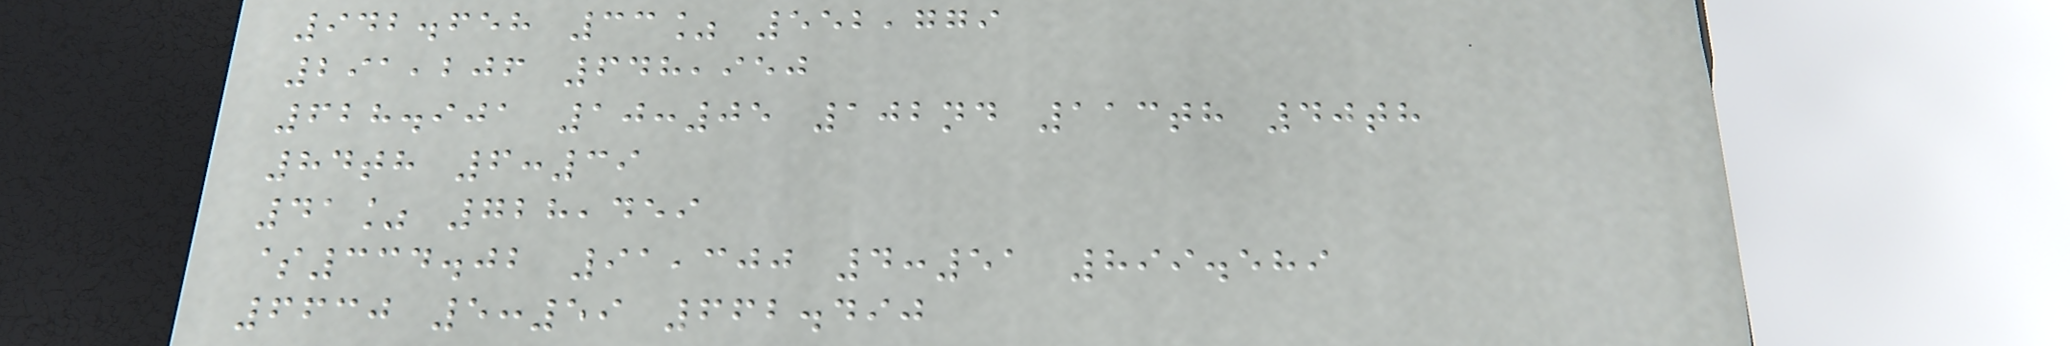942.658 33% 552,779
291,206 648,950
628.901 10:05 102nd 113th 40th
84th 6:39
41% 728,459
$334.02 91,300 4:51 899.589
6630 5:59 662.490
